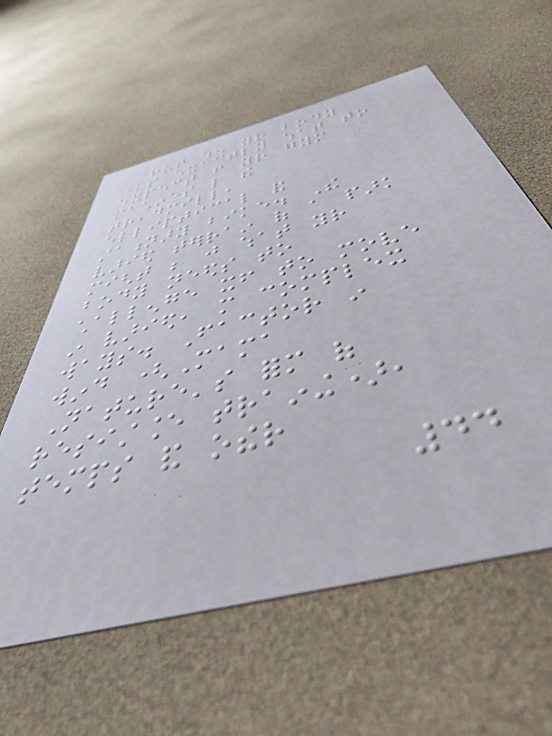rut when your body
knows exactly what to
expect from your gym
machines like the
treadmill,
elliptical and
stationary bike. The
varied terrain of a park
might be just what your
body needs to
challenge itself to move
in varied, more complex
ways. Factor in
wind (Mama
Nature's form of
resistance training),
temps and other
44
